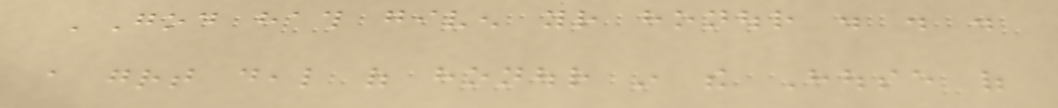'God hath given your honour . . .
a great deal of honour in the House of
